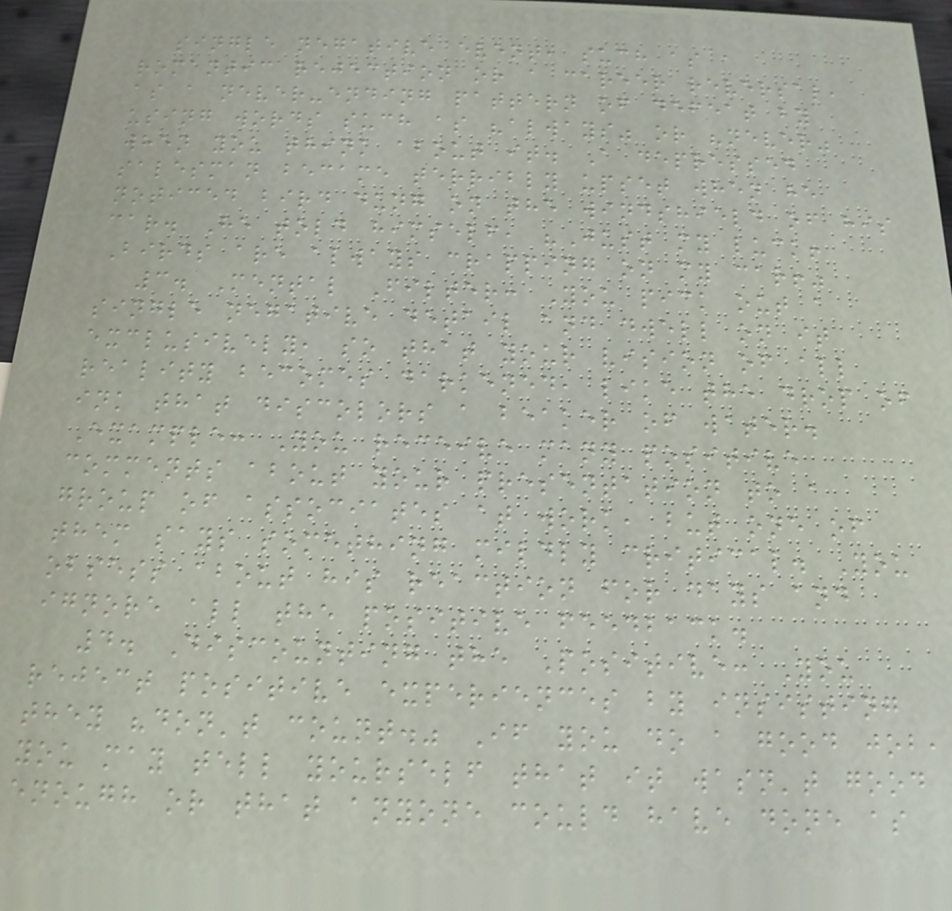single negative event, such as a
romantic rejection or a career reversal,
as a never-ending pattern of defeat by
using words such as "always" or "never"
when you think about it. A depressed
salesman became terribly upset when he
noticed bird dung on the windshield of his
car. He told himself, "Just my luck!
Birds are always crapping on my car!"
3. Mental Filter: You pick out a
single negative detail and dwell on it
exclusively, so that your vision of all
reality becomes darkened, like the drop of
ink that discolors a beaker of water.
Example: You receive many positive
comments about your presentation to a
group of associates at work, but one of
them says something mildly critical. You
obsess about his reaction for days and
ignore all the positive feedback.
4. Discounting the Positive: You
reject positive experiences by insisting
they "don't count." If you do a good job,
you may tell yourself that it wasn't good
enough or that anyone could have done as
